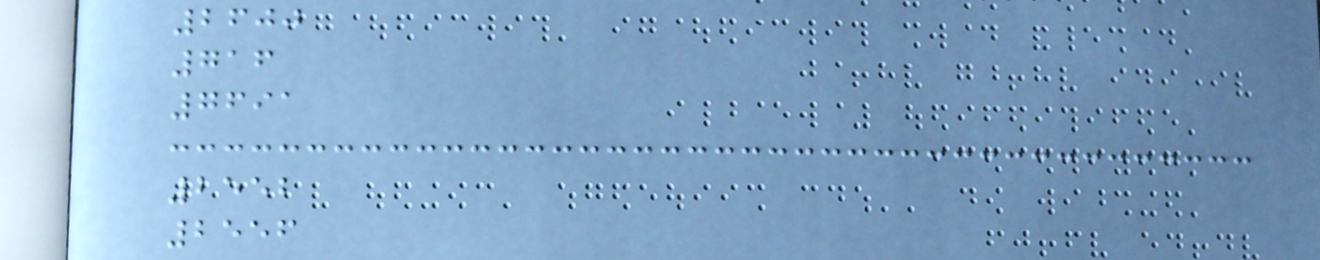2600
716
7691
2552
2556
